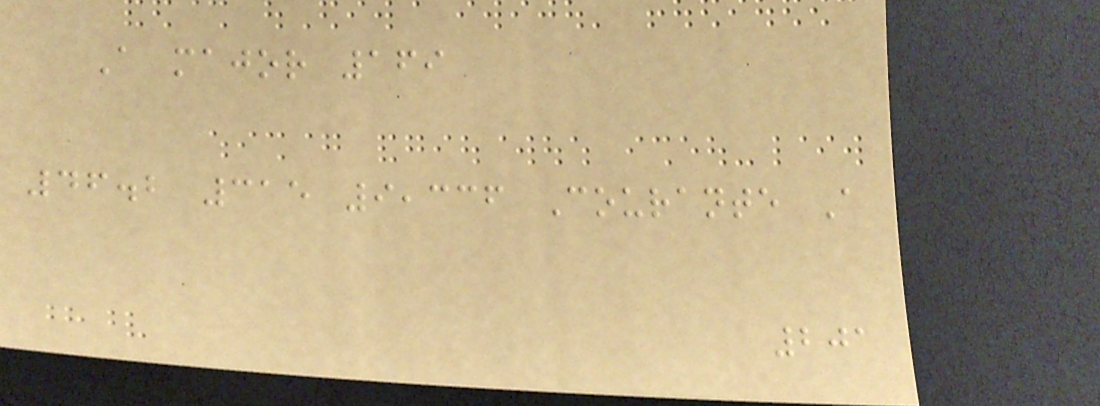A major 169
46.2 315 9,336 Courante A
201
